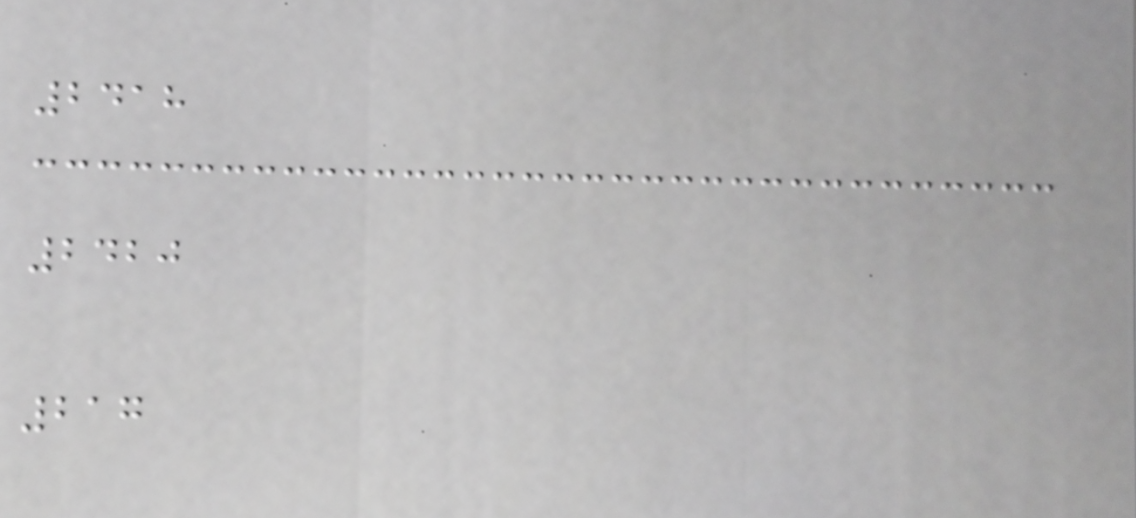2418
2420
217
